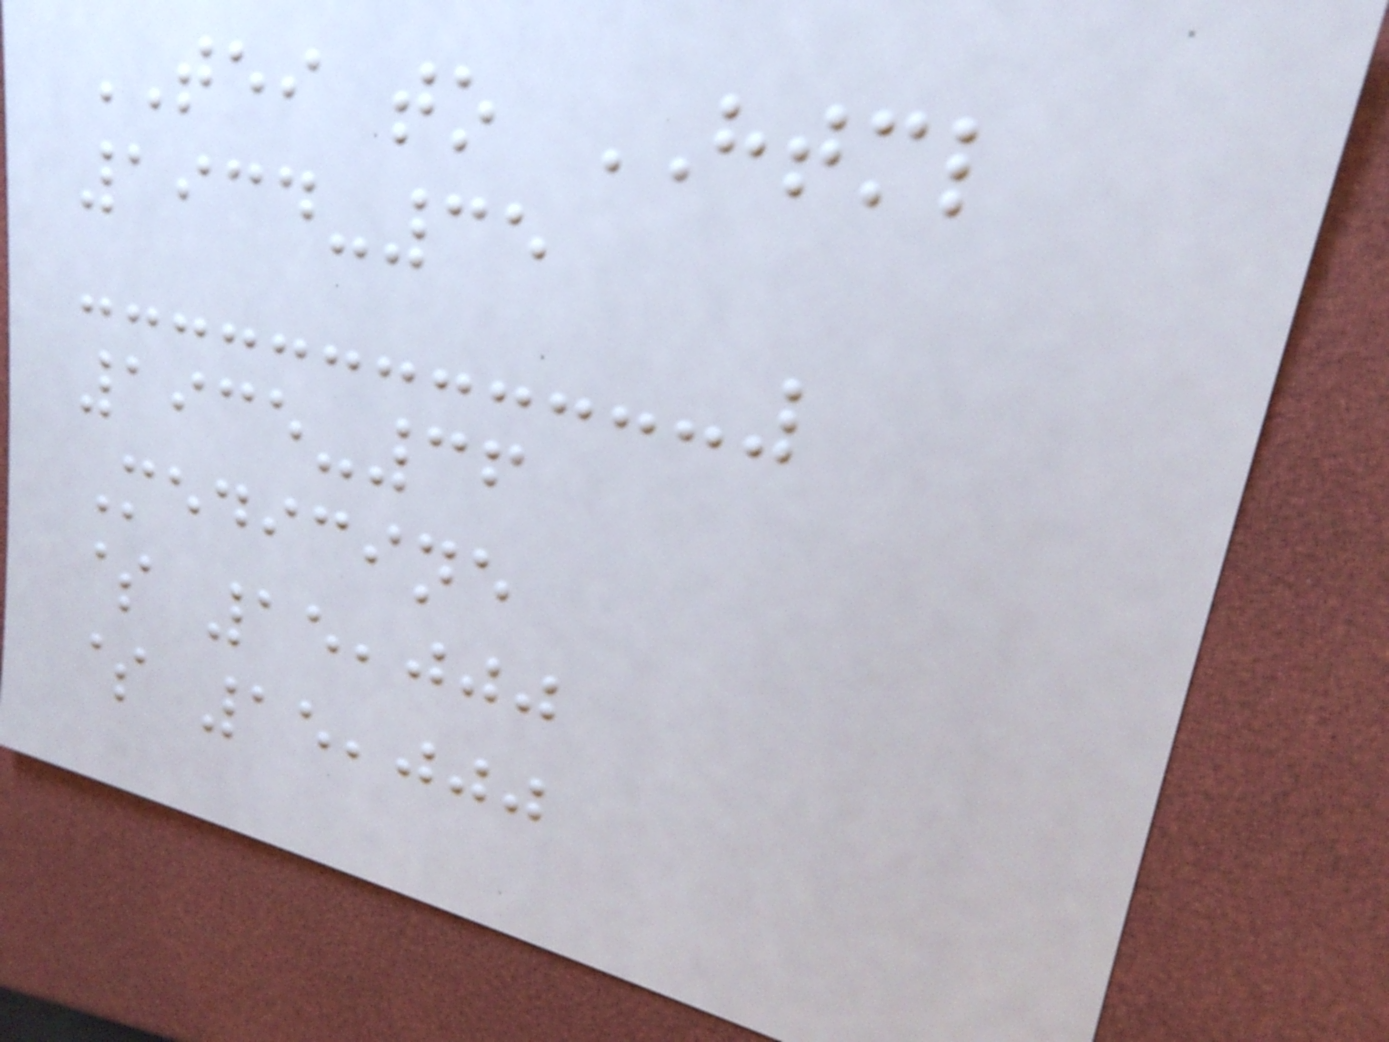TEI to HTML
1934-35
1935-36
Medicine
$ 15,000
$ 15,000
